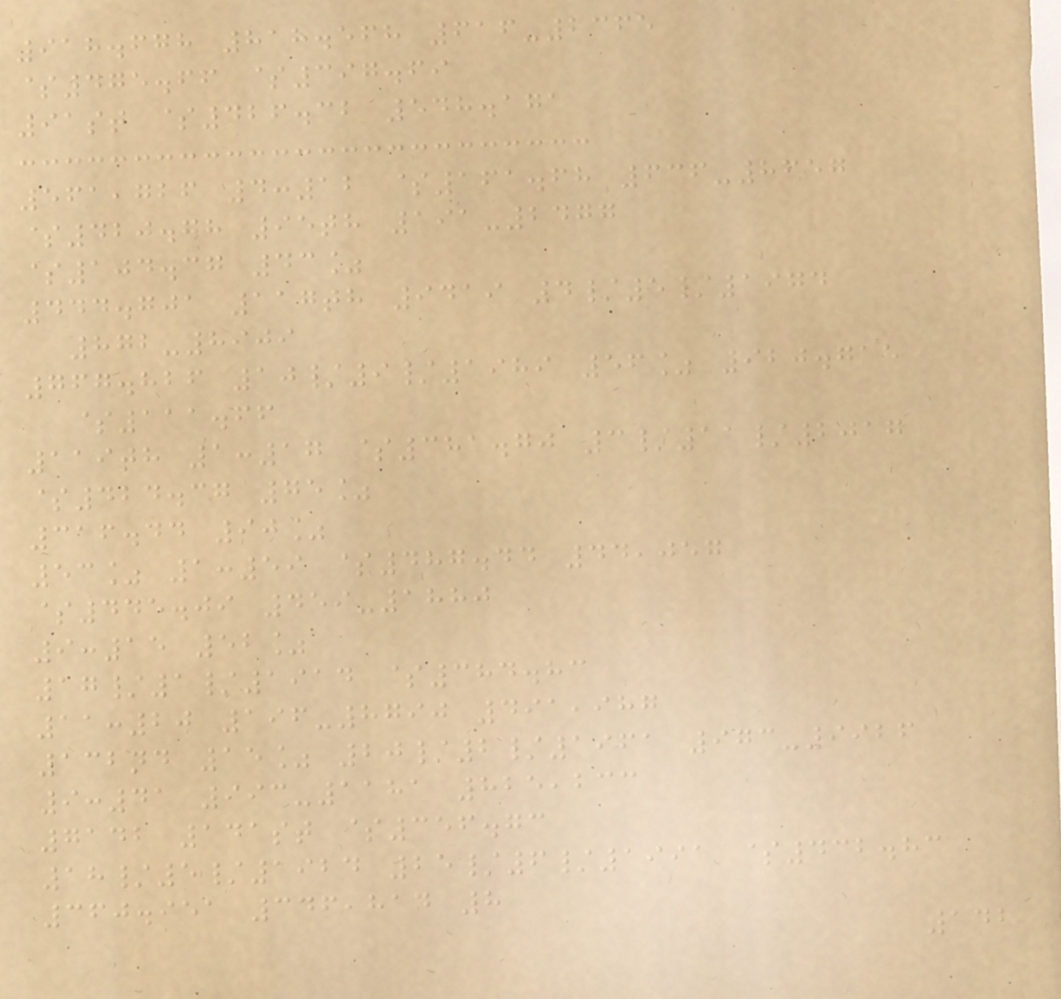918.678 818.568 616-2365
$475.66 $397.69
91st $426.32 548.171
561,726 4:12 $161.68 636-8657
$420.78 95th 191-2477
$104.37 43%
444.701 117th 9419 4/5/1974
872-8909
767.826 10/9/1989 56% 920.715
$111.66
119th 1:17 $381.70 3/11/2017
$424.37 75%
316.44 90%
53% 1:59 $487.44 44,057
$445.09 459-1880
9:15 52%
17/1/1914 $384.83
11:20 196-8790 491,987
132nd 15% 20/2/1961 973-9926
9:41 993-1181 825,233
7142 141st $356.73
18/5/1924 25/6/1991 $432.83
360.951 346,814 8
142
